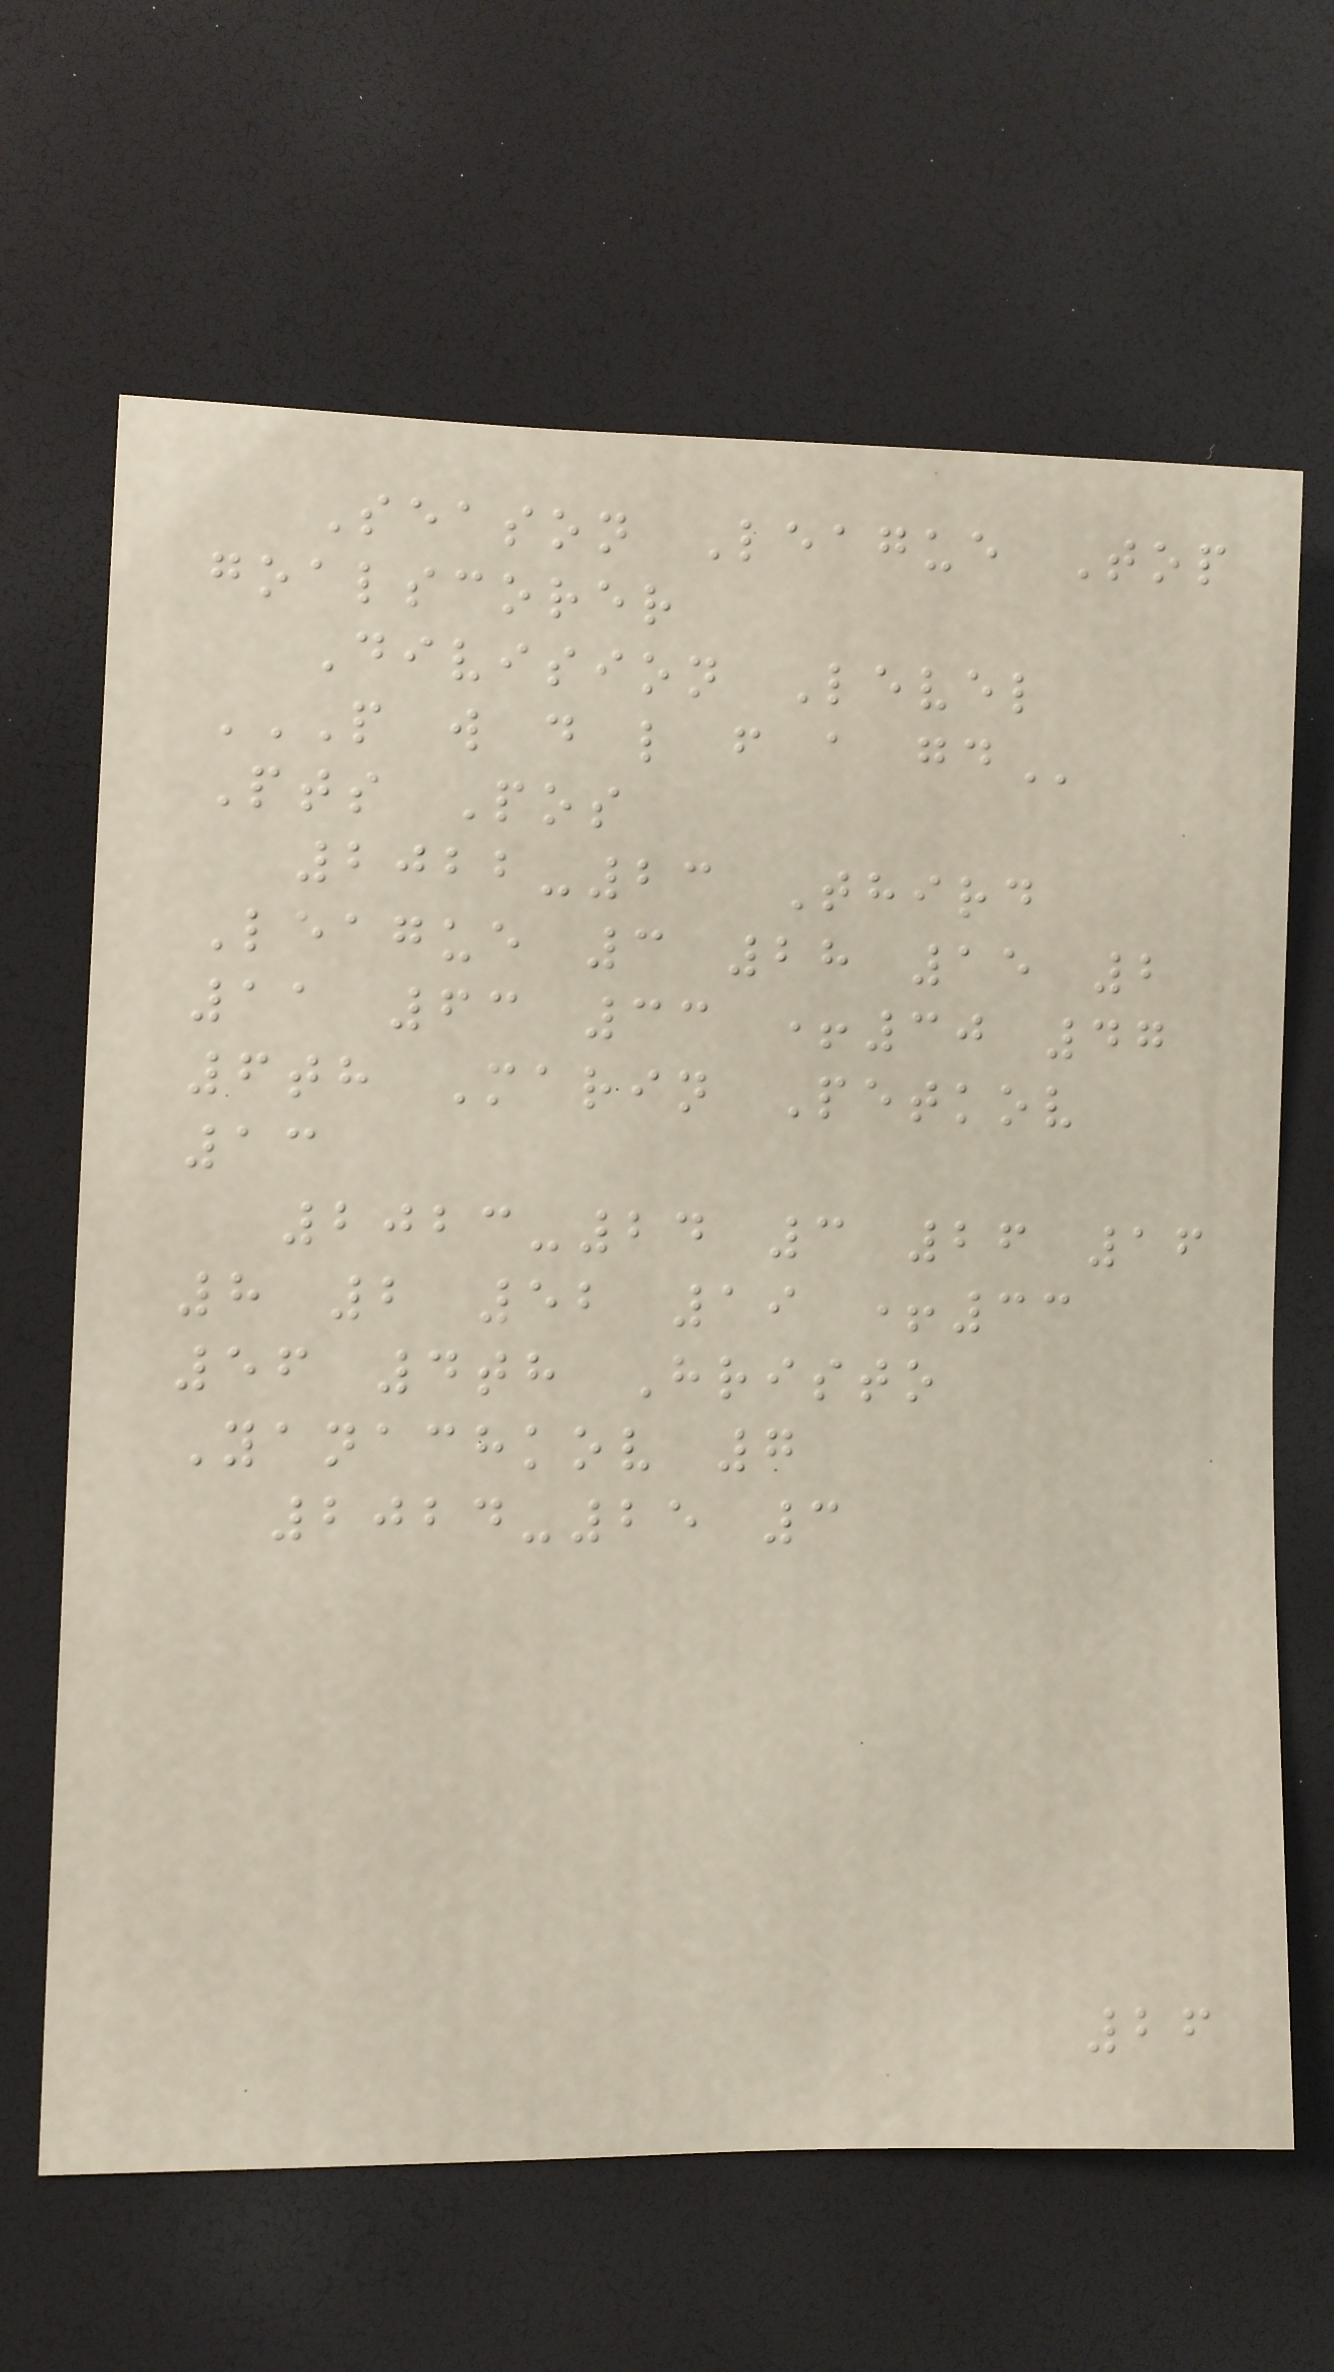Season League Top
goalscorer
Division Level
P W D L F A GD
Pts Pos
2022-23 Third
League 3 28 15 2
11 63 33 +30 47
6th Marin Petkov
13
2023-24 3 26 16
8 2 52 19 +33
56 4th Hristo
Yanachkov 7
2024-25 3
26
